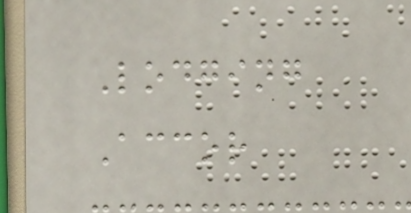Lodging
Accor
